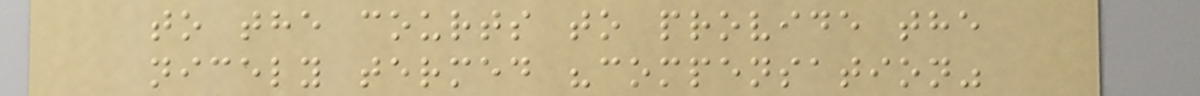to the courts to provide the
nicely termed "compensation"
